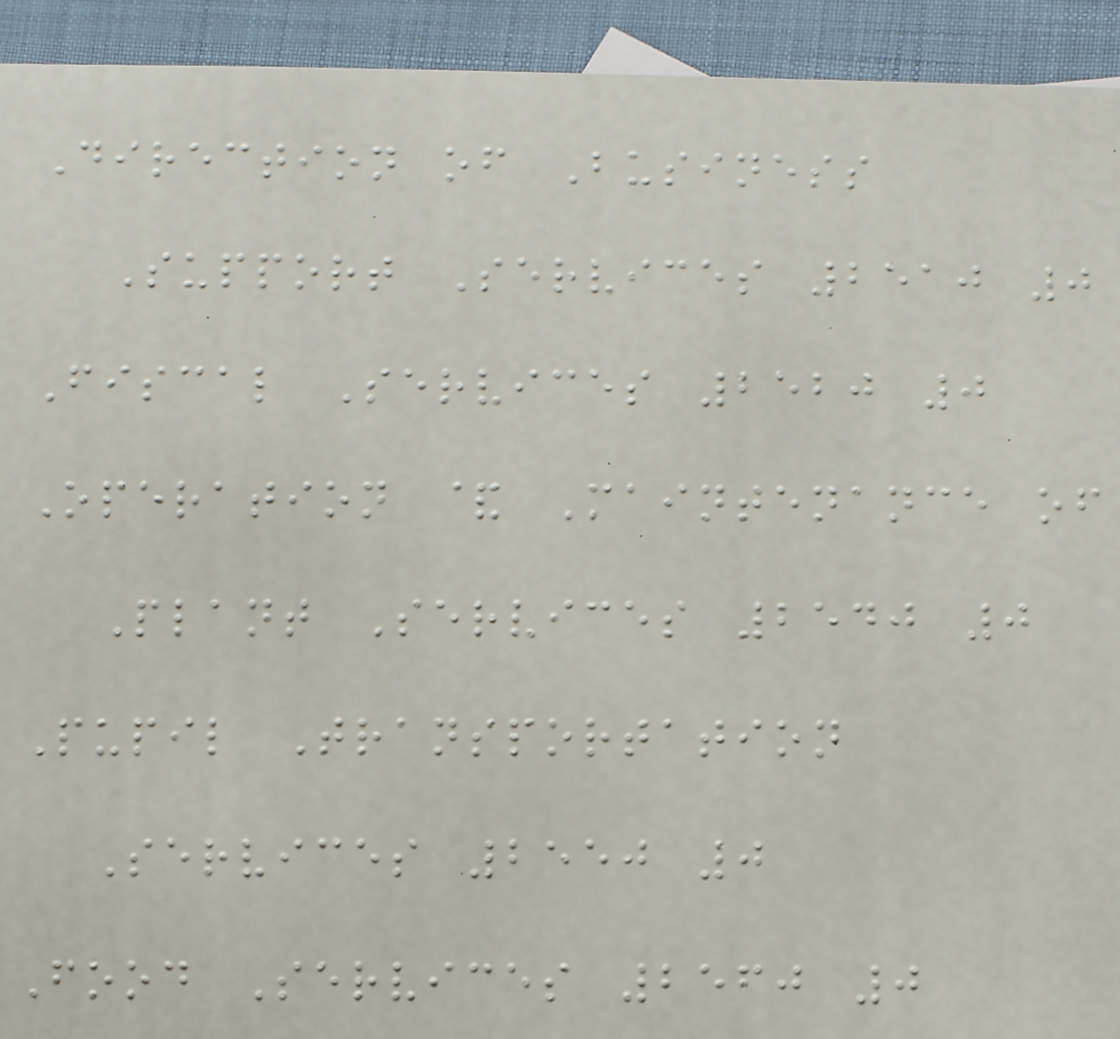Direction of Business
Support Services 2510 0
Fiscal Services 2520 0
Operation & Maintenance of
Plant Services 2540 0
Pupil Transportation
Services 2550 0
Food Services 2560 0
